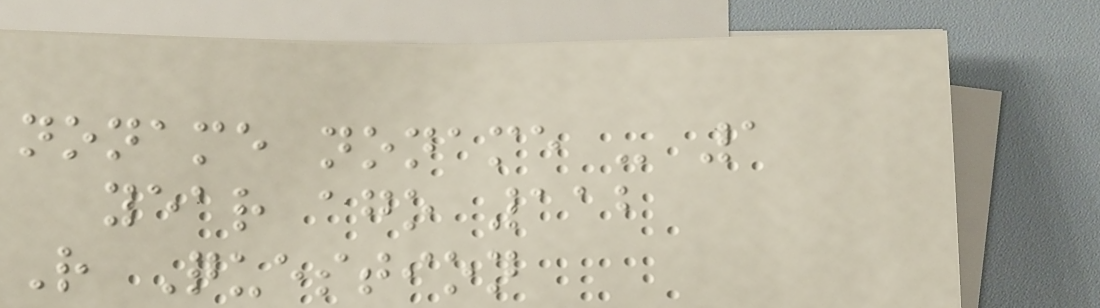noname noname - 1
year ago 112
R Question
